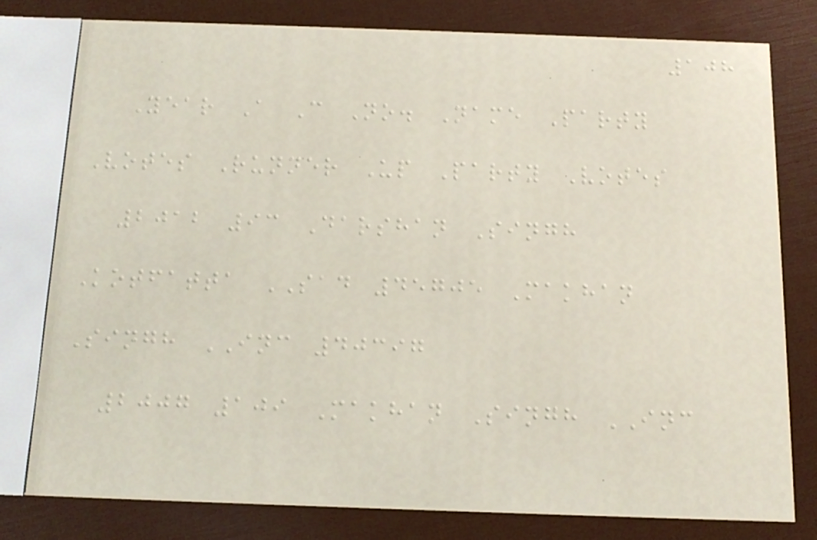108
Year A C No. Name Party
Votes Runner Up Party Votes
2012 93 Darshan Singh
Kotfatta SAD 45705 Makhan
Singh INC 40397
2007 109 Makhan Singh INC
